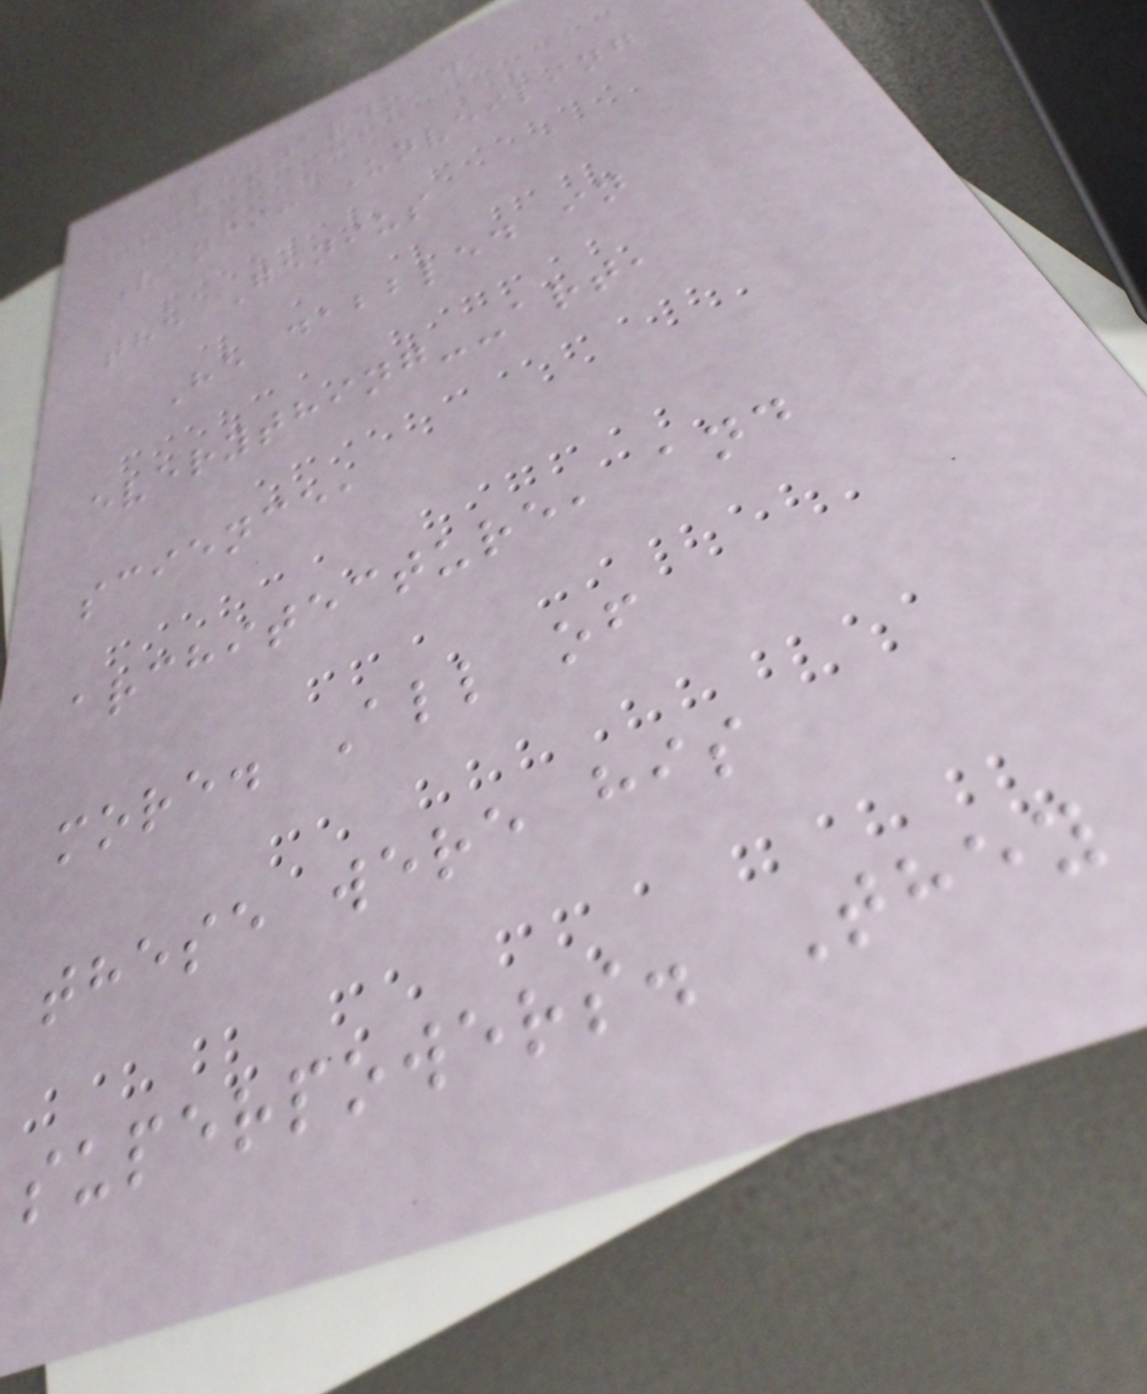Leonardo da
Vinci: Unveiling
the Genius
He dabbled in
everything--art,
science,
architecture, and
more. All of
these were his
superpowers. They
